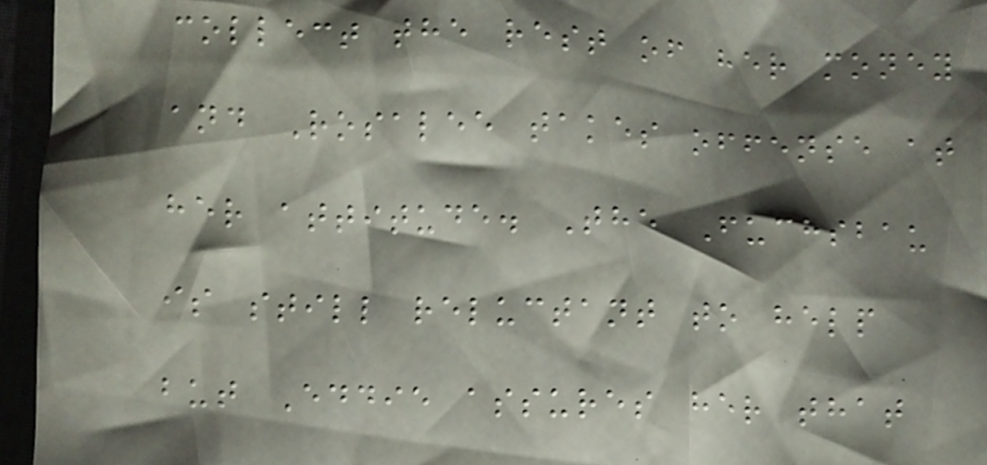collect the rest of her money
and Rosalee takes offense at
her attitude. The Fuchsbau
is still reluctant to help
but Eddie assures her that
